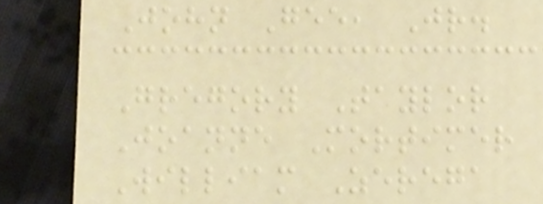John Gee, Jr.
Gregory Taylor
Joanne Mortimer
William Zerega
